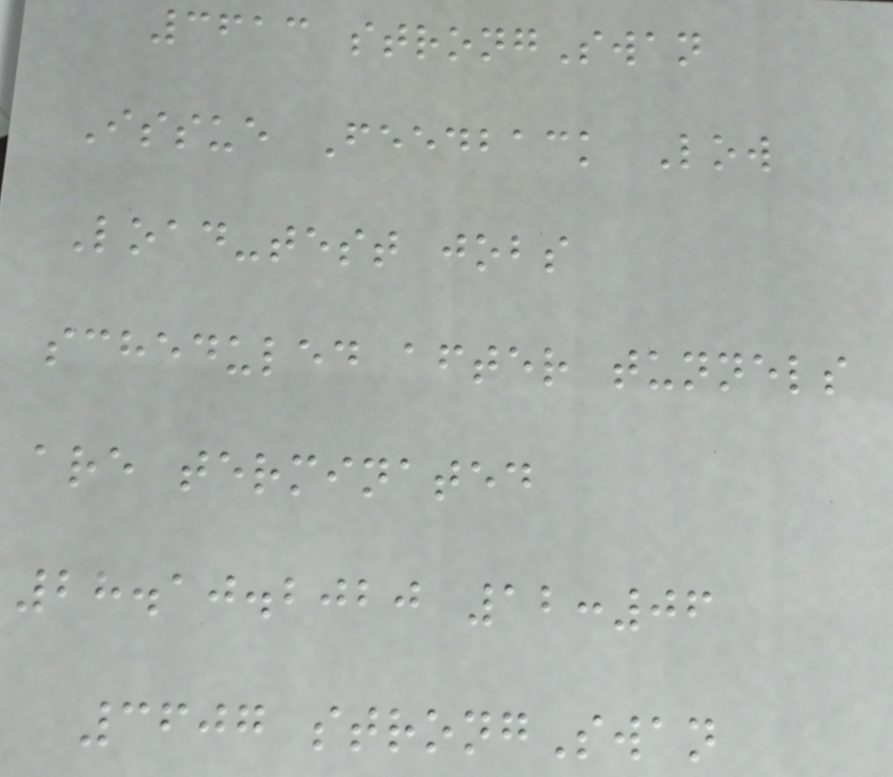3613 strongSwan
Issue Feedback Low
Load-test jobs
scheduled after tunnels
are terminated
28.10.2020 12:06
3607 strongSwan
